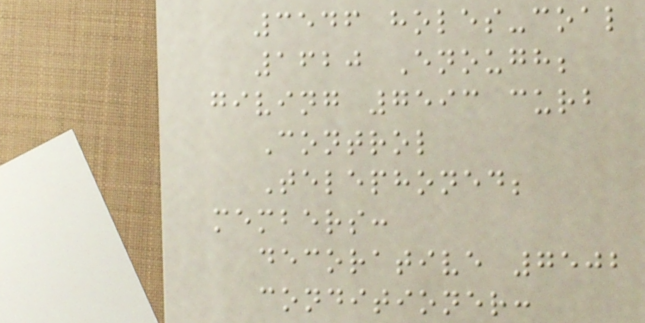3546 holes-coal
1620 Enough;
giving 7593 curb
Control
Telephoned;
members:
decorative 7502
conditioner:
